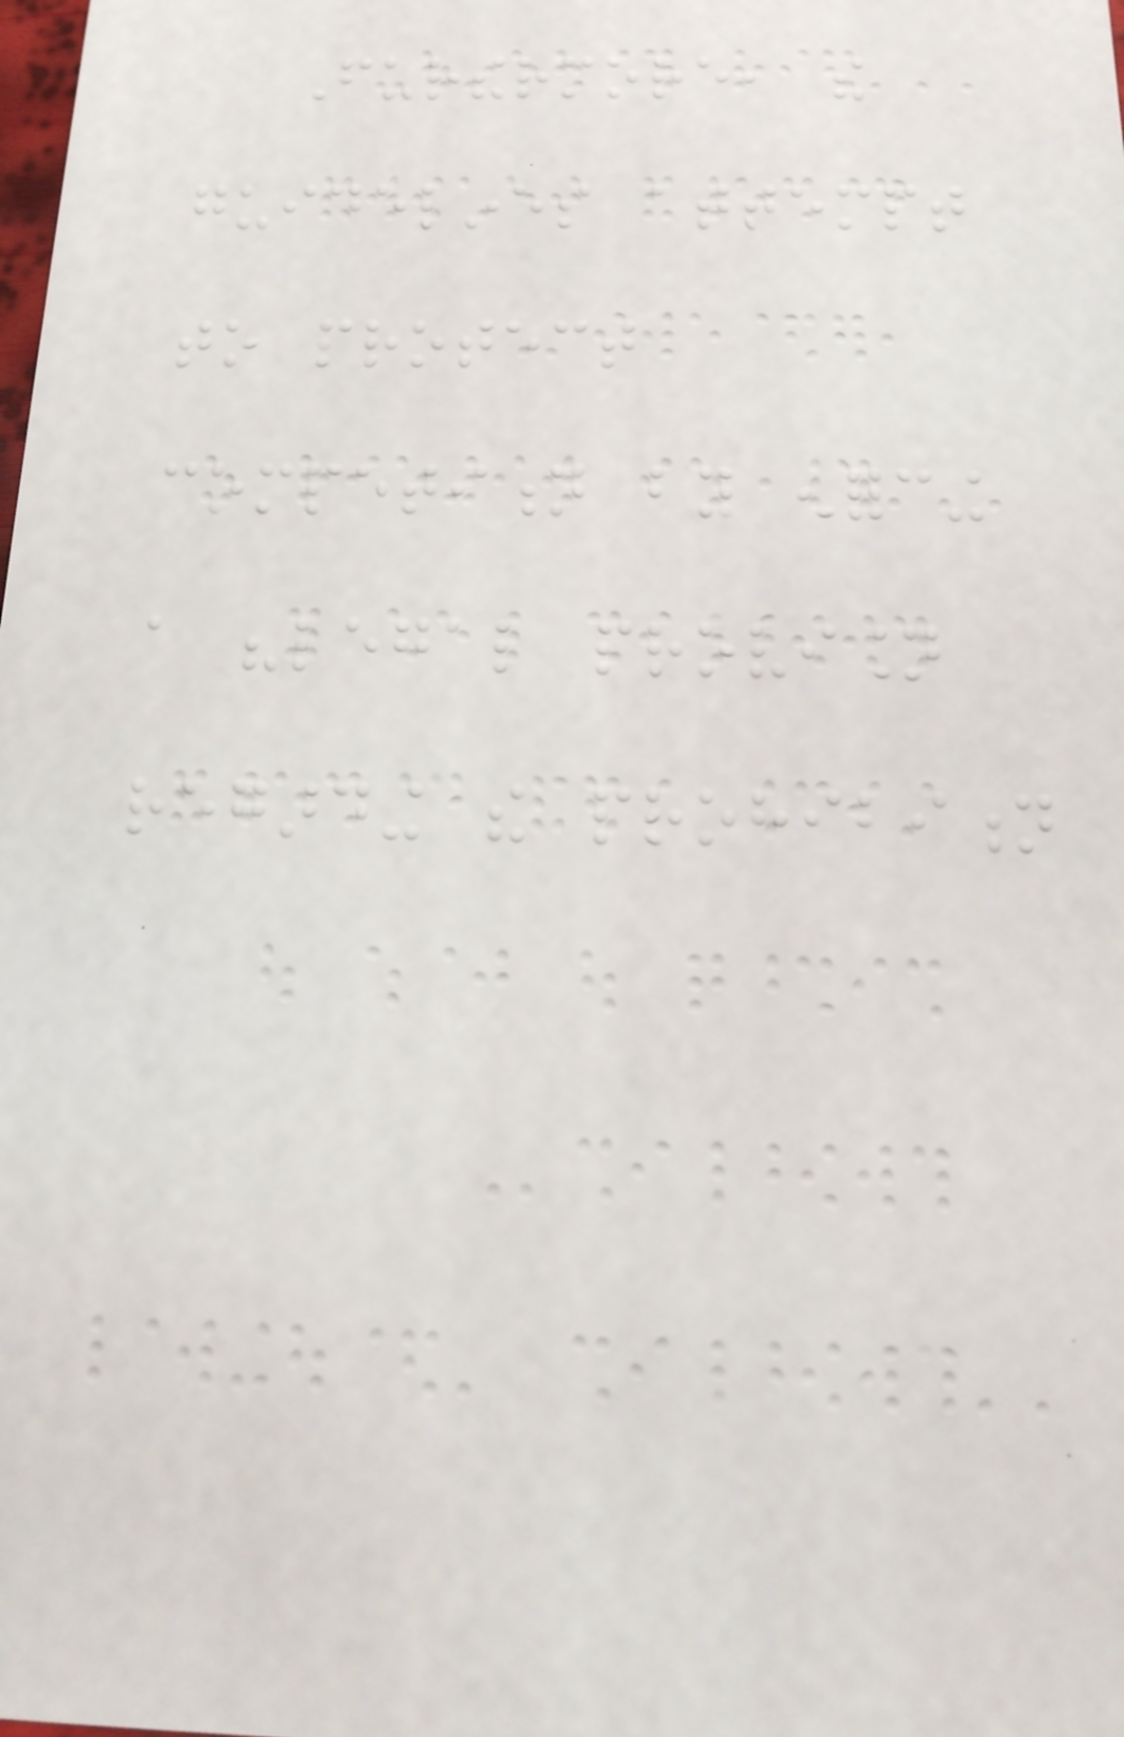Furthermore, the
guidelines attempt
to protect
competition by enforcing
a "legal provision
regarding the prohibition
